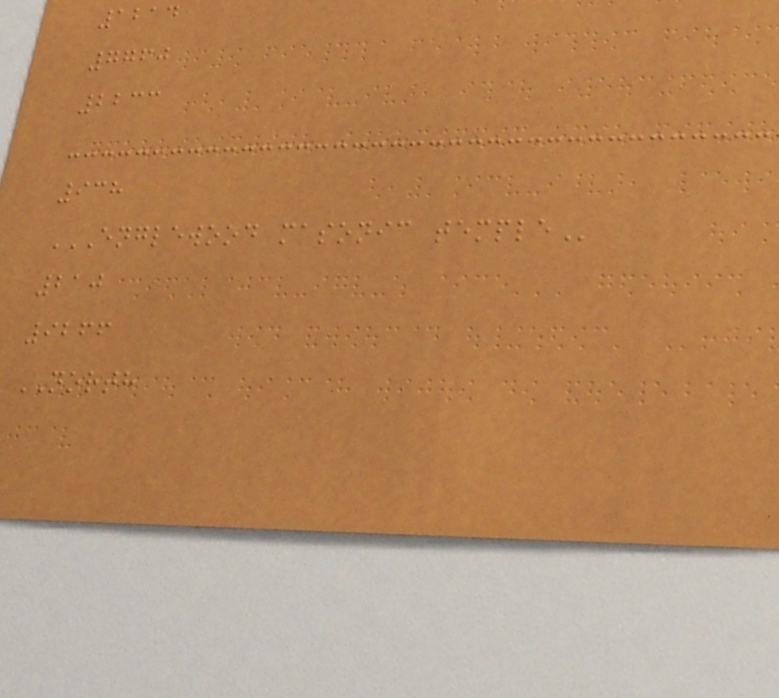1214
7760
2233
938
ENGLEWOOD MASONIC TEMPLE
210
9266
NORTH
